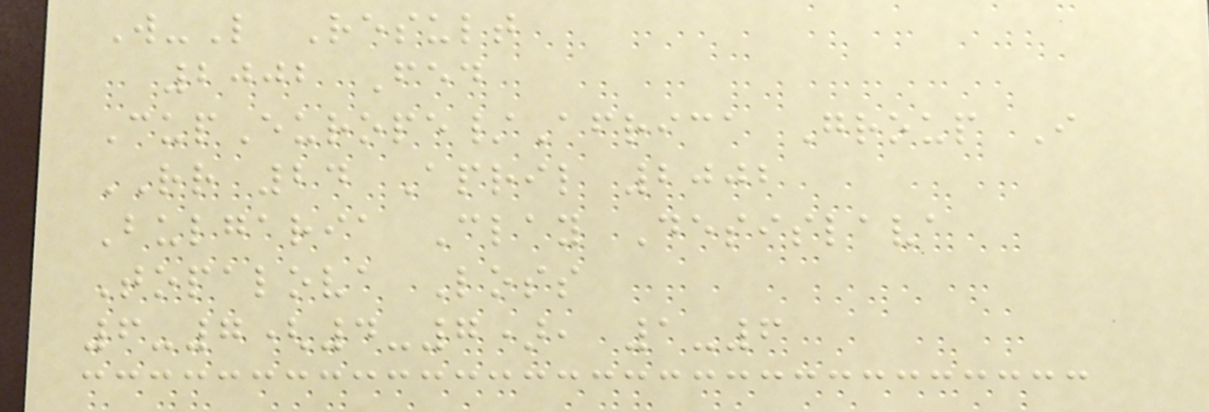W-L Result
2002 Fed
CupEurope/Africa Group I
RR 24 April 2002
Bulgaria Clay Desislava
Topalova Loss
6-7(4-7), 1-6
